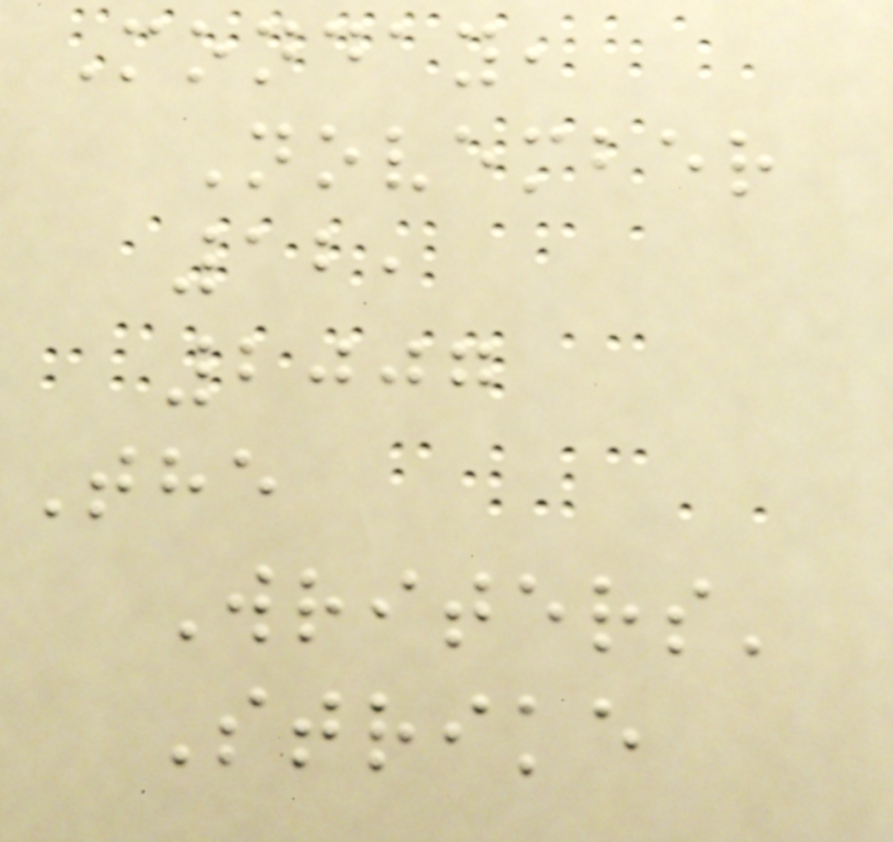Monday,
November
12,
2007
The
Writers'
Strike
